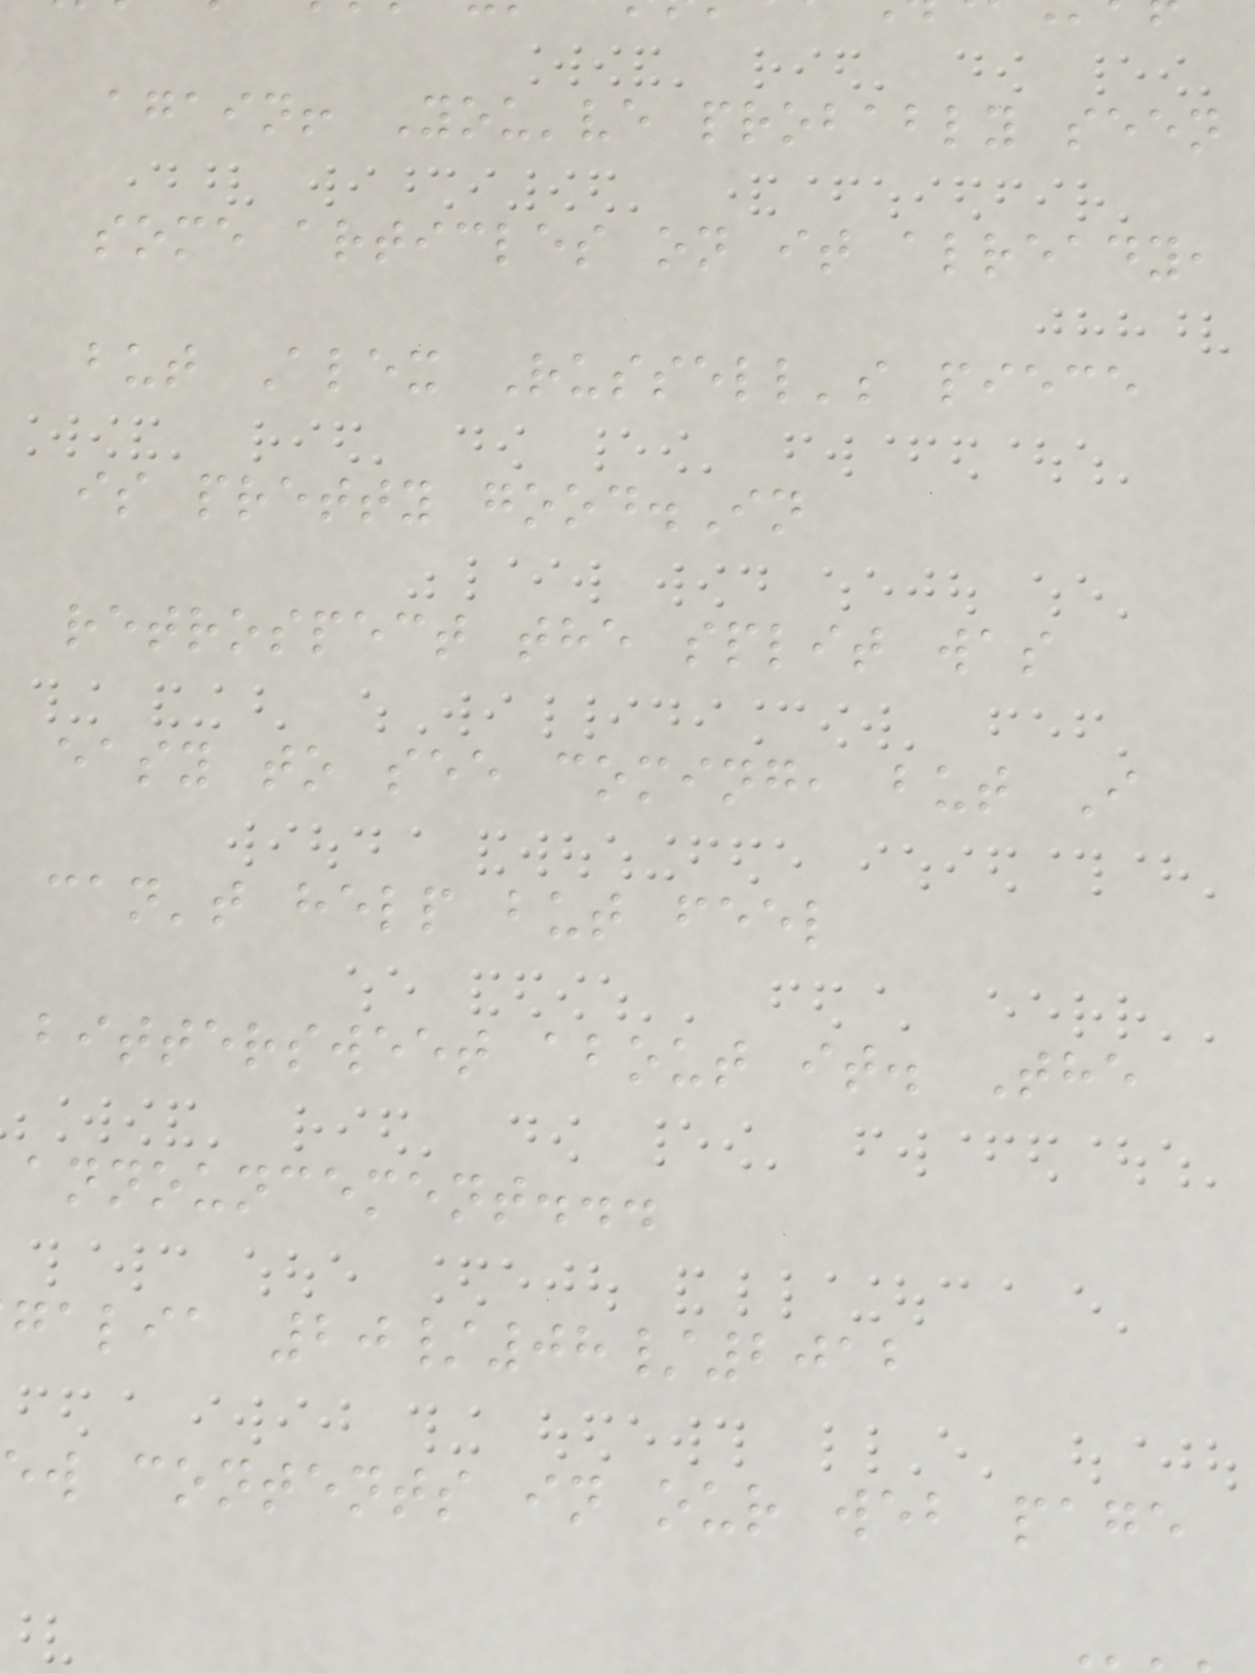again! You've probably seen
some articles on it already,
but Alex Russell's piece
is pretty good.In
retrospect the split was
easy to see coming, but I
can't help but feel
bittersweet about it. The
announcement...
galia 20/08/2012
ew contents in our web page
